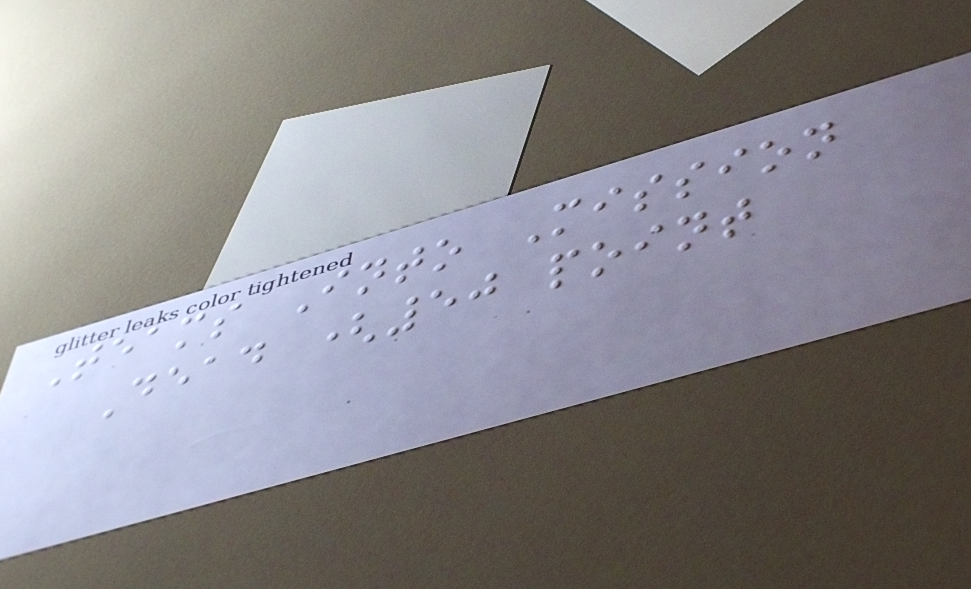Teams Into Mission
Dead (50 point
